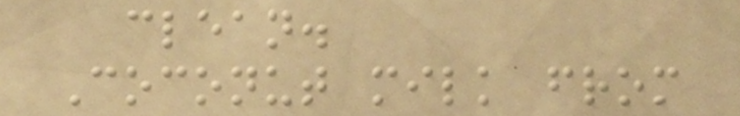clean.
Coconut milk from
